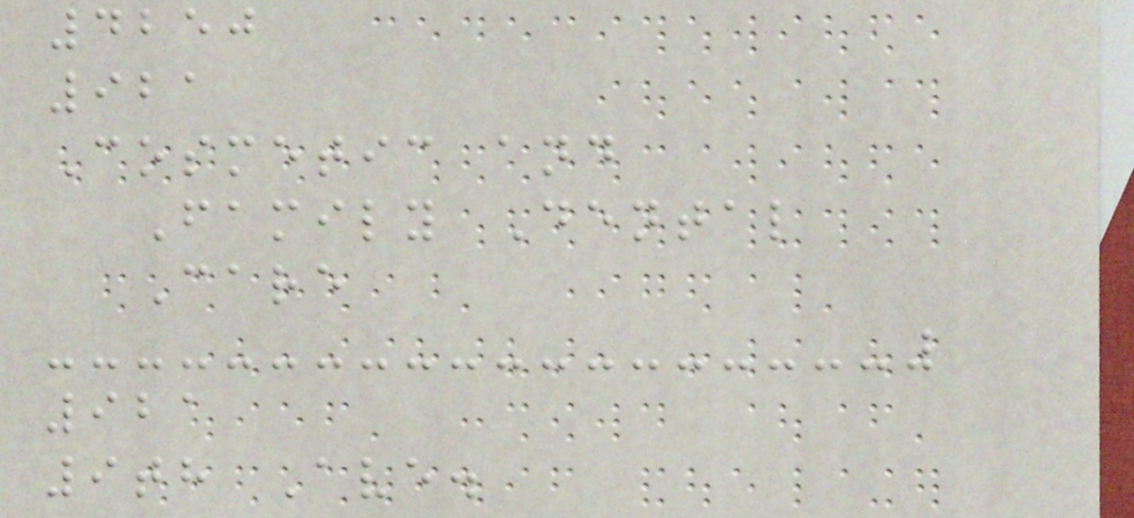4250
921
Cosmetic and
Family Dental
Care
921
9th Ave.
